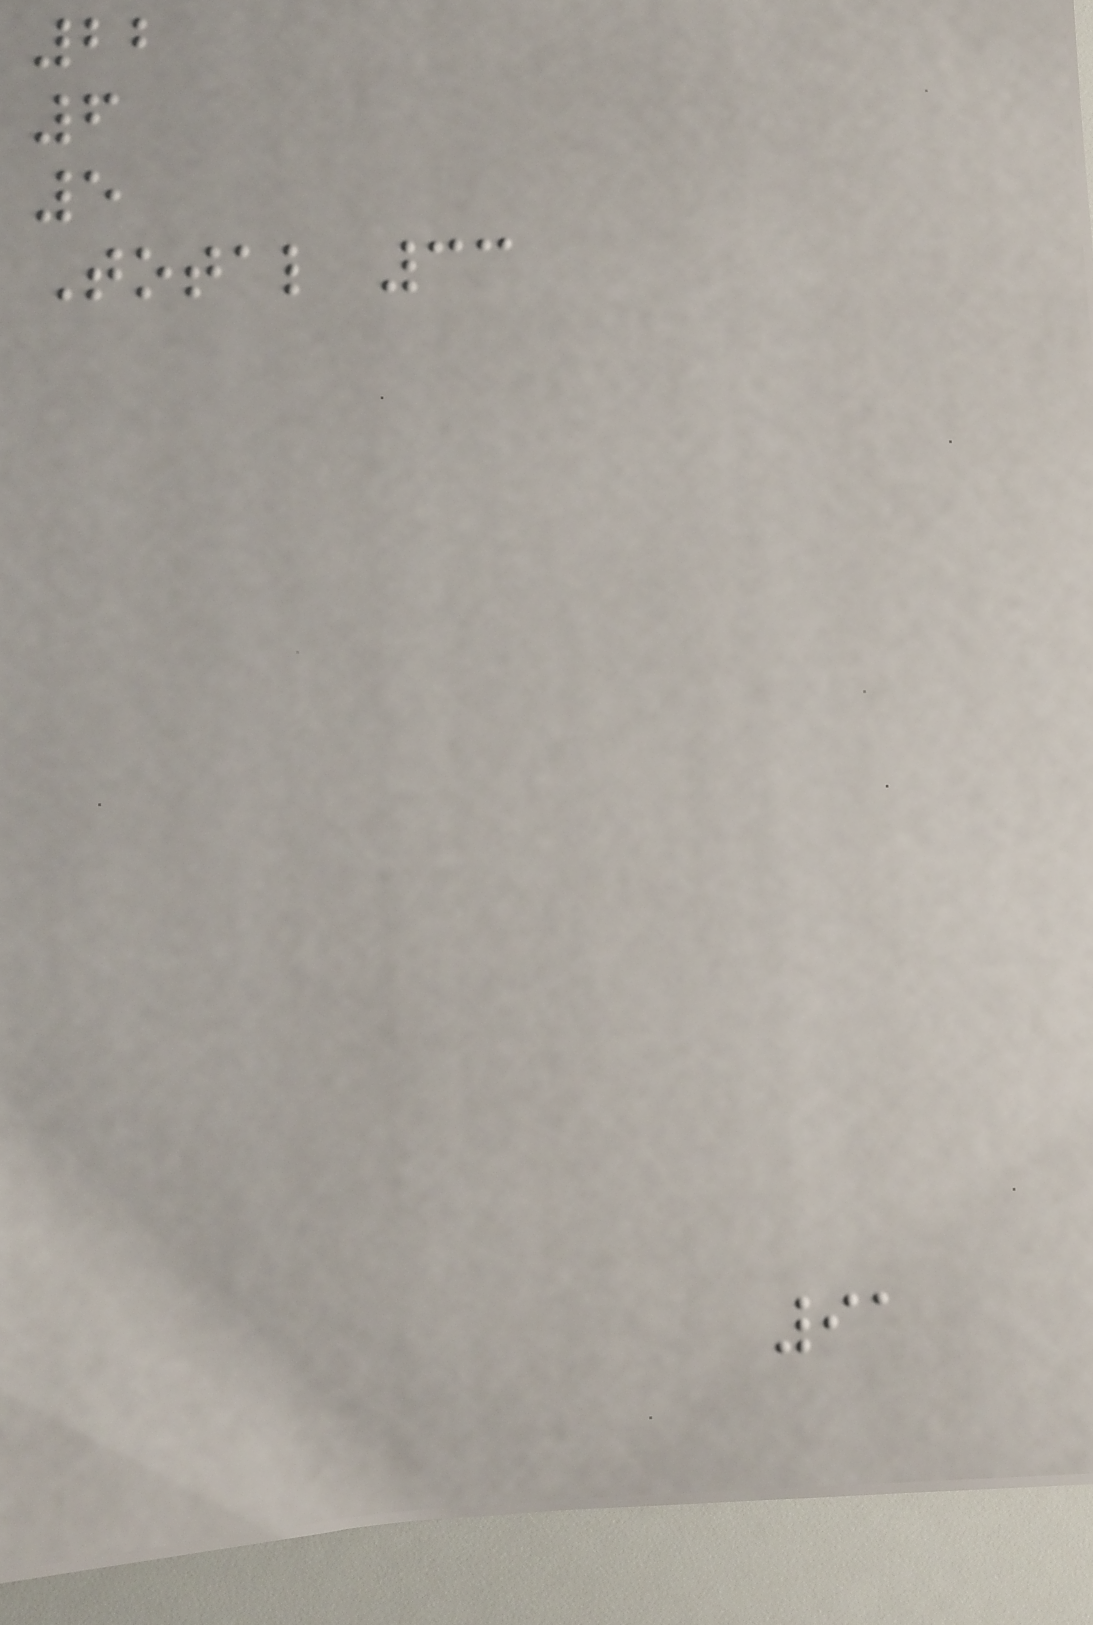22
6
5
Total 33
91
